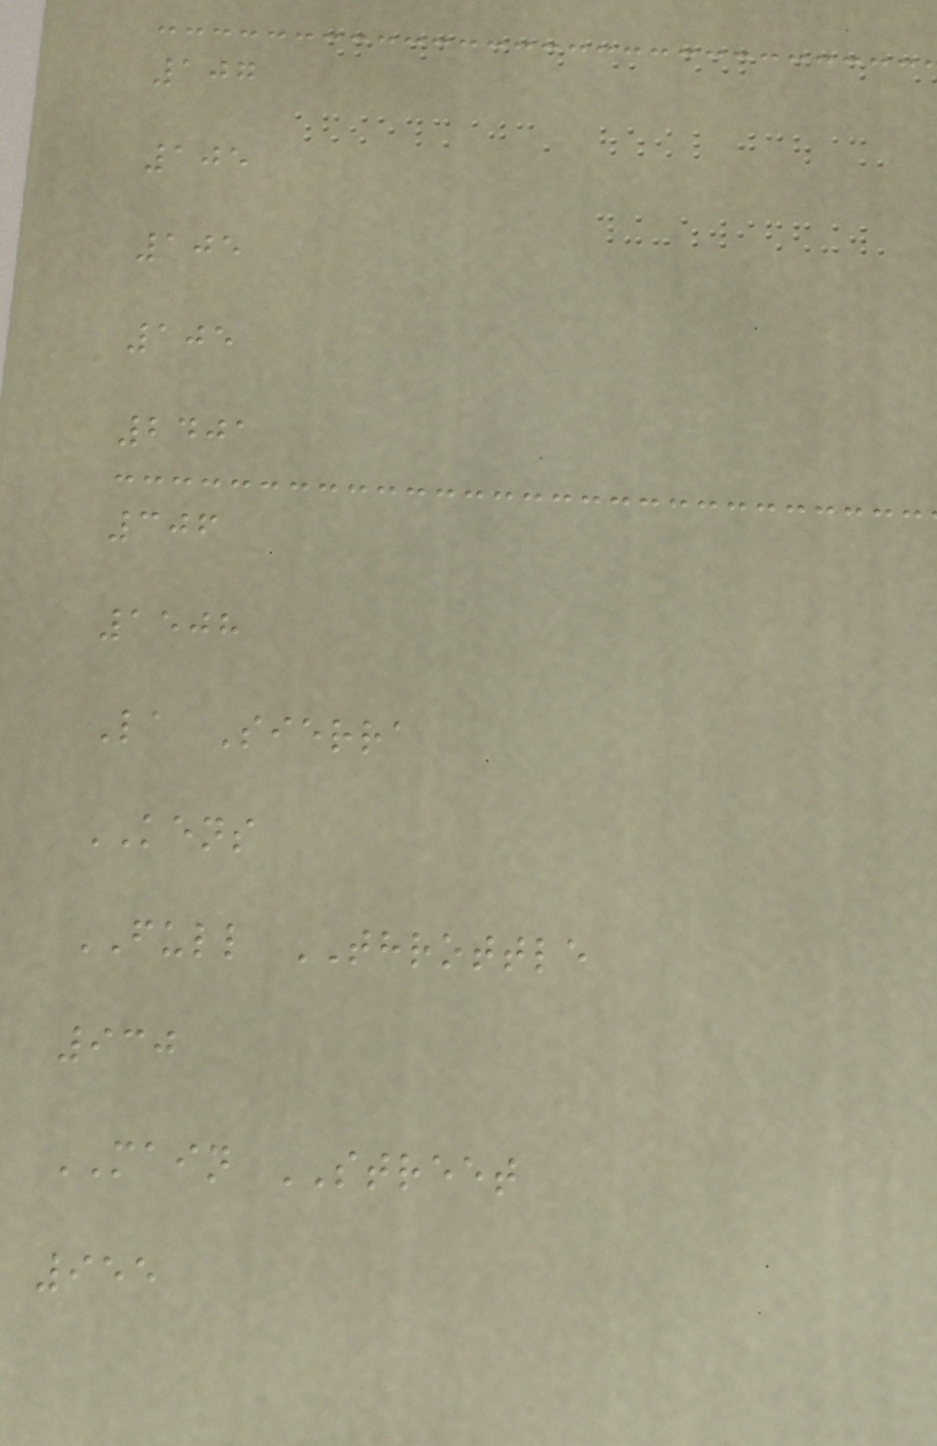107
105
105
105
2401
306
1508
La Sierra
KENS
FULL THROTTLE
930
MAIN STREET
955
